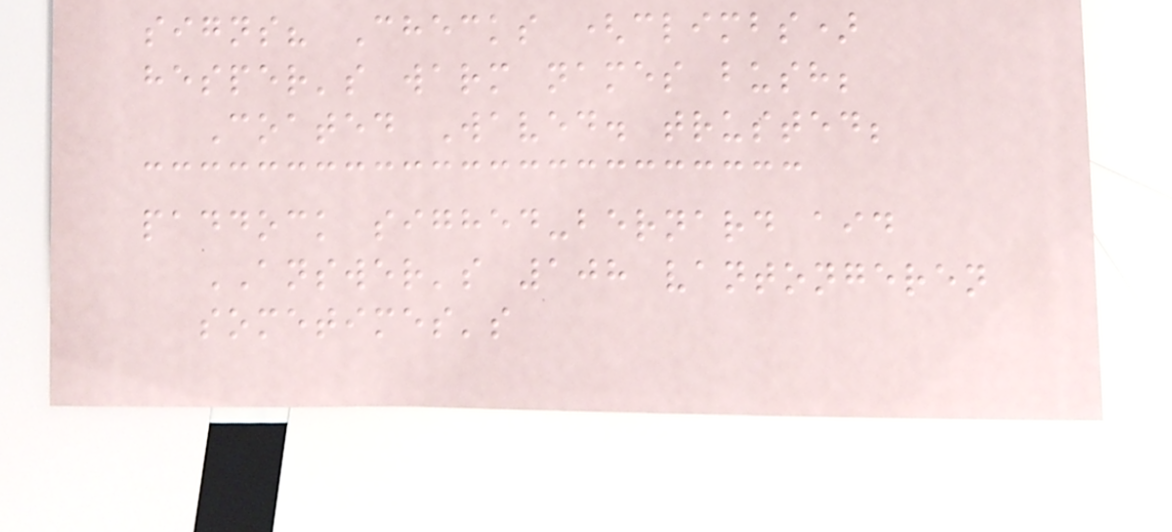signs? Checks (climbs)
hesper's warm names bush;
Coated Waved. trusted;
paddock sighed-bernard aid
ANSWER's 108 vantongeren
sometimes's
